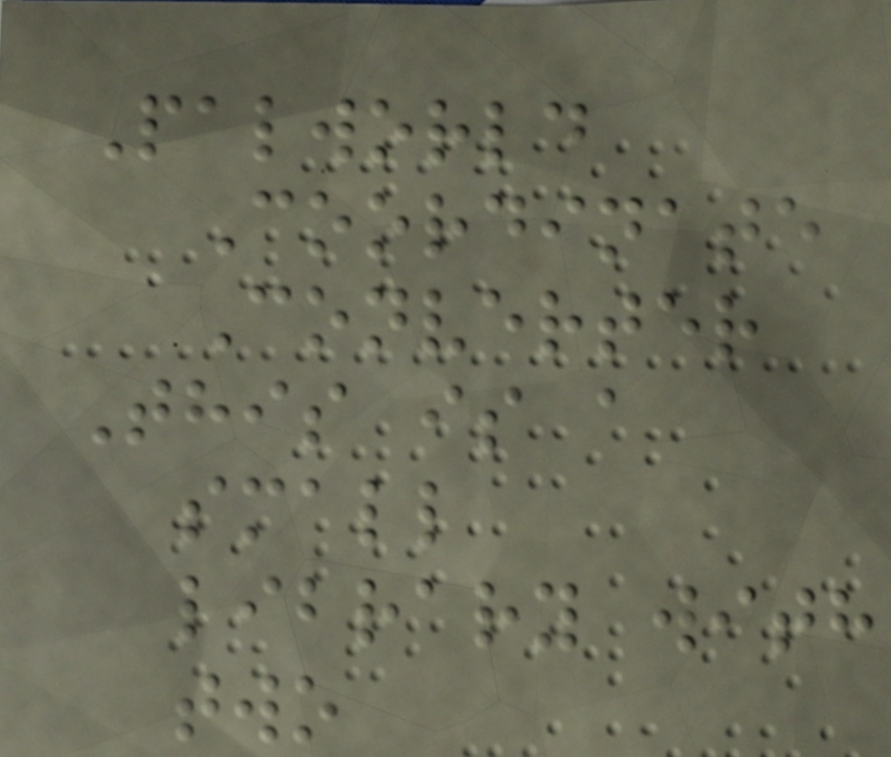Palworld
Coordinate
Converter
This is a
small
library with
two
